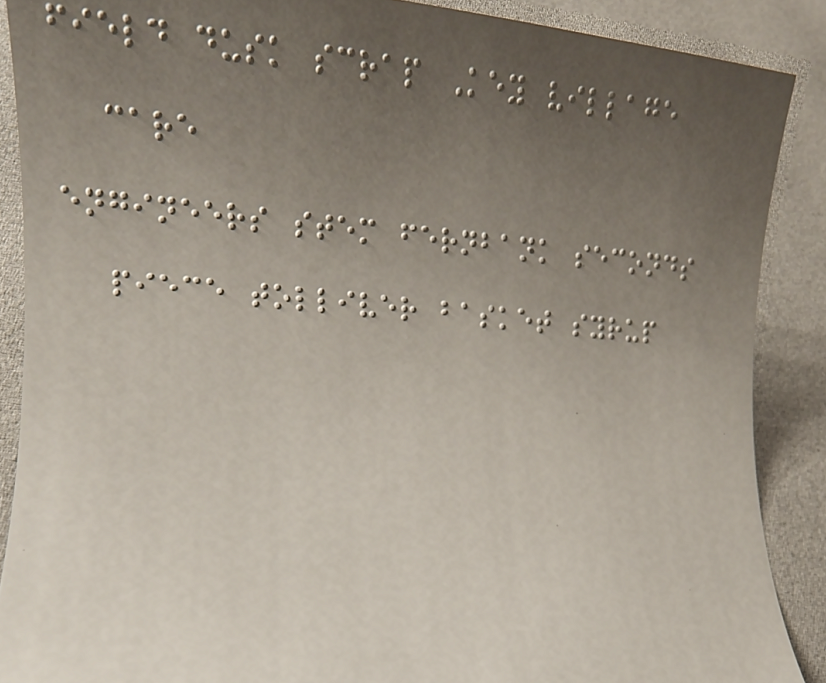field dusk scrap Key village
care
engineers stem fernbank seconds
piece tolliver basket syrup
